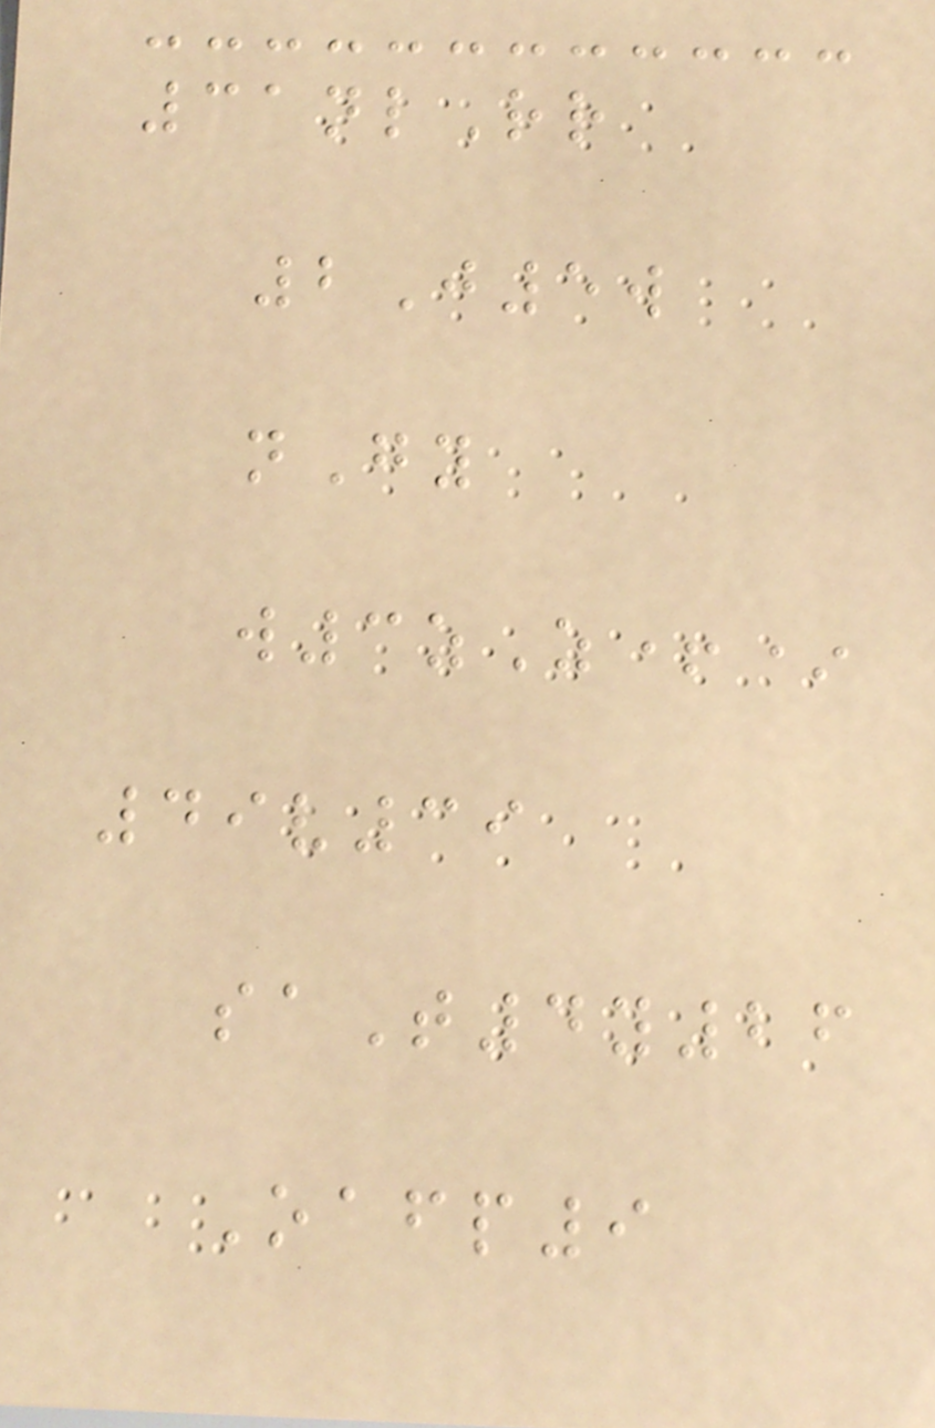31nlRr
2J5w
nGy
w3zZ+*
49v39
saT4y26
Oafp9
